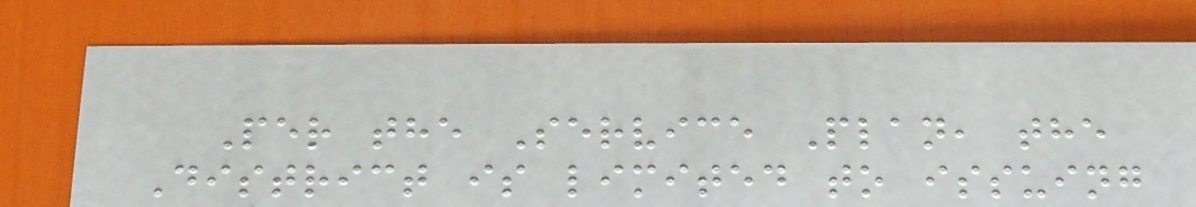Per the Service Plan, the
District is limited to issuing
